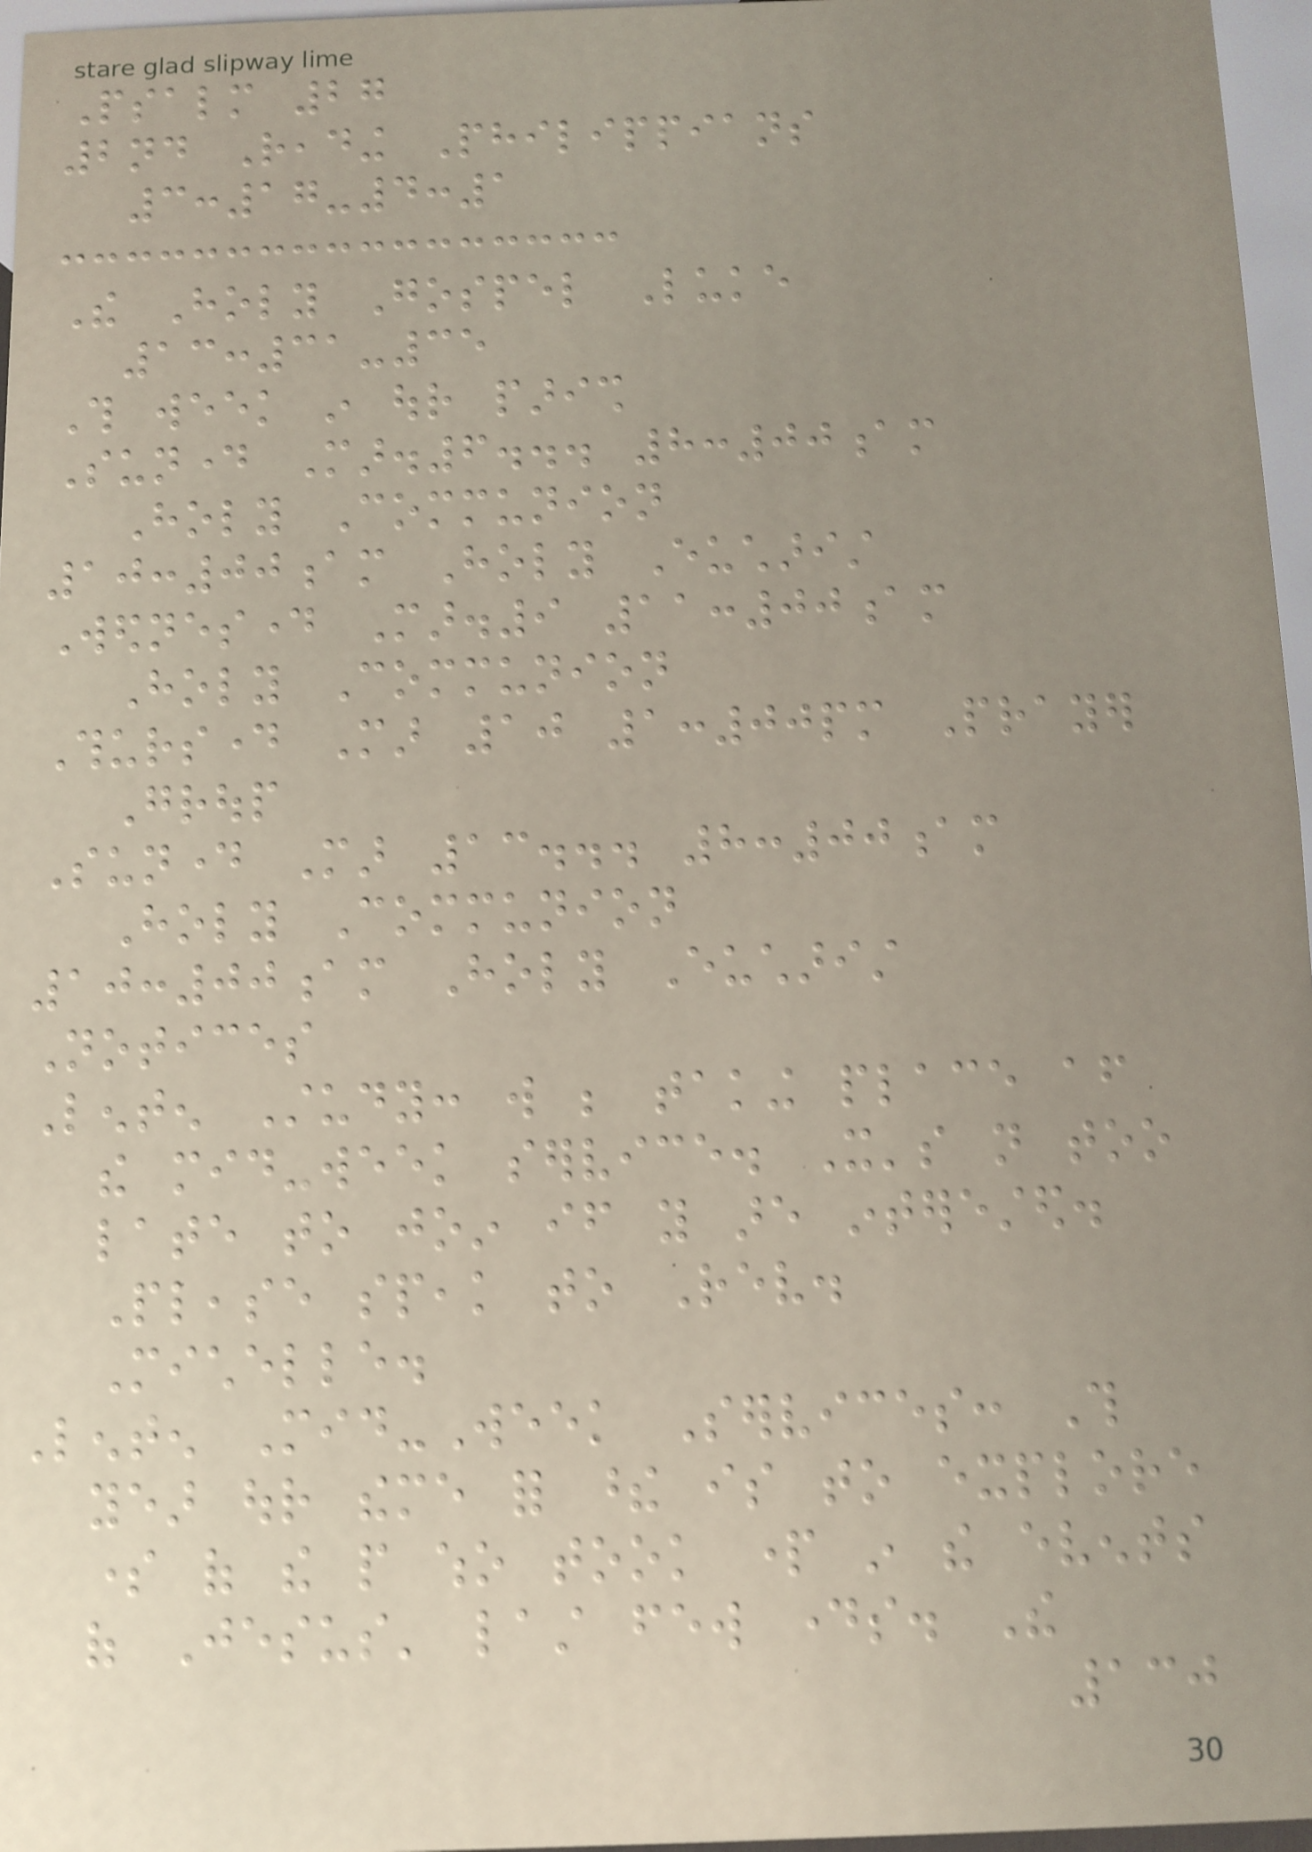Psalm 27
2nd Reading Philippians
3:17-4:1
The Holy Gospel Luke
13:31-35
This week in our parish
Sunday Mar.6... 8:00am
Holy Communion
10:00am Holy Eucharist
Wednesday Mar.9 11:00am
Holy Communion
Thursday Mar 10 1:00pm Prayer
Group
Sunday Mar 13... 8:00am
Holy Communion
10:00am Holy Eucharist
Notices
Lenten Study: will be taking place after
the mid-week service. It's not too
late to join if you are interested.
Please speak to Rev.
Michelle.
Lenten Mid-Week Services: This
year our theme for these is to explore
some of the people who took part in the events
of Jesus' last few days. The
130
